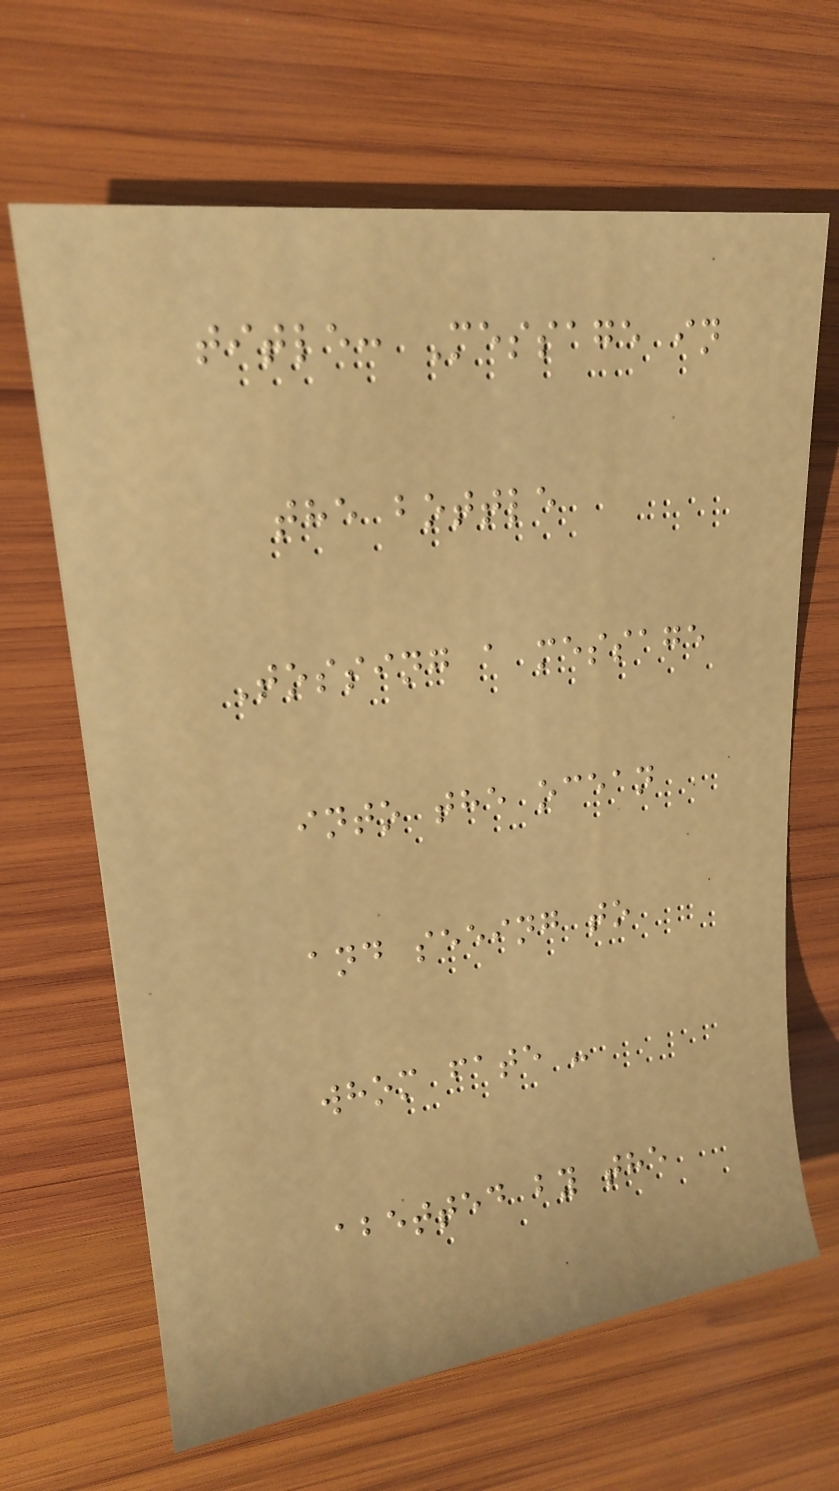title: Message in
the bottle
Tossing a message
into the ocean
and seeing to
whom fate -
abetted by the
